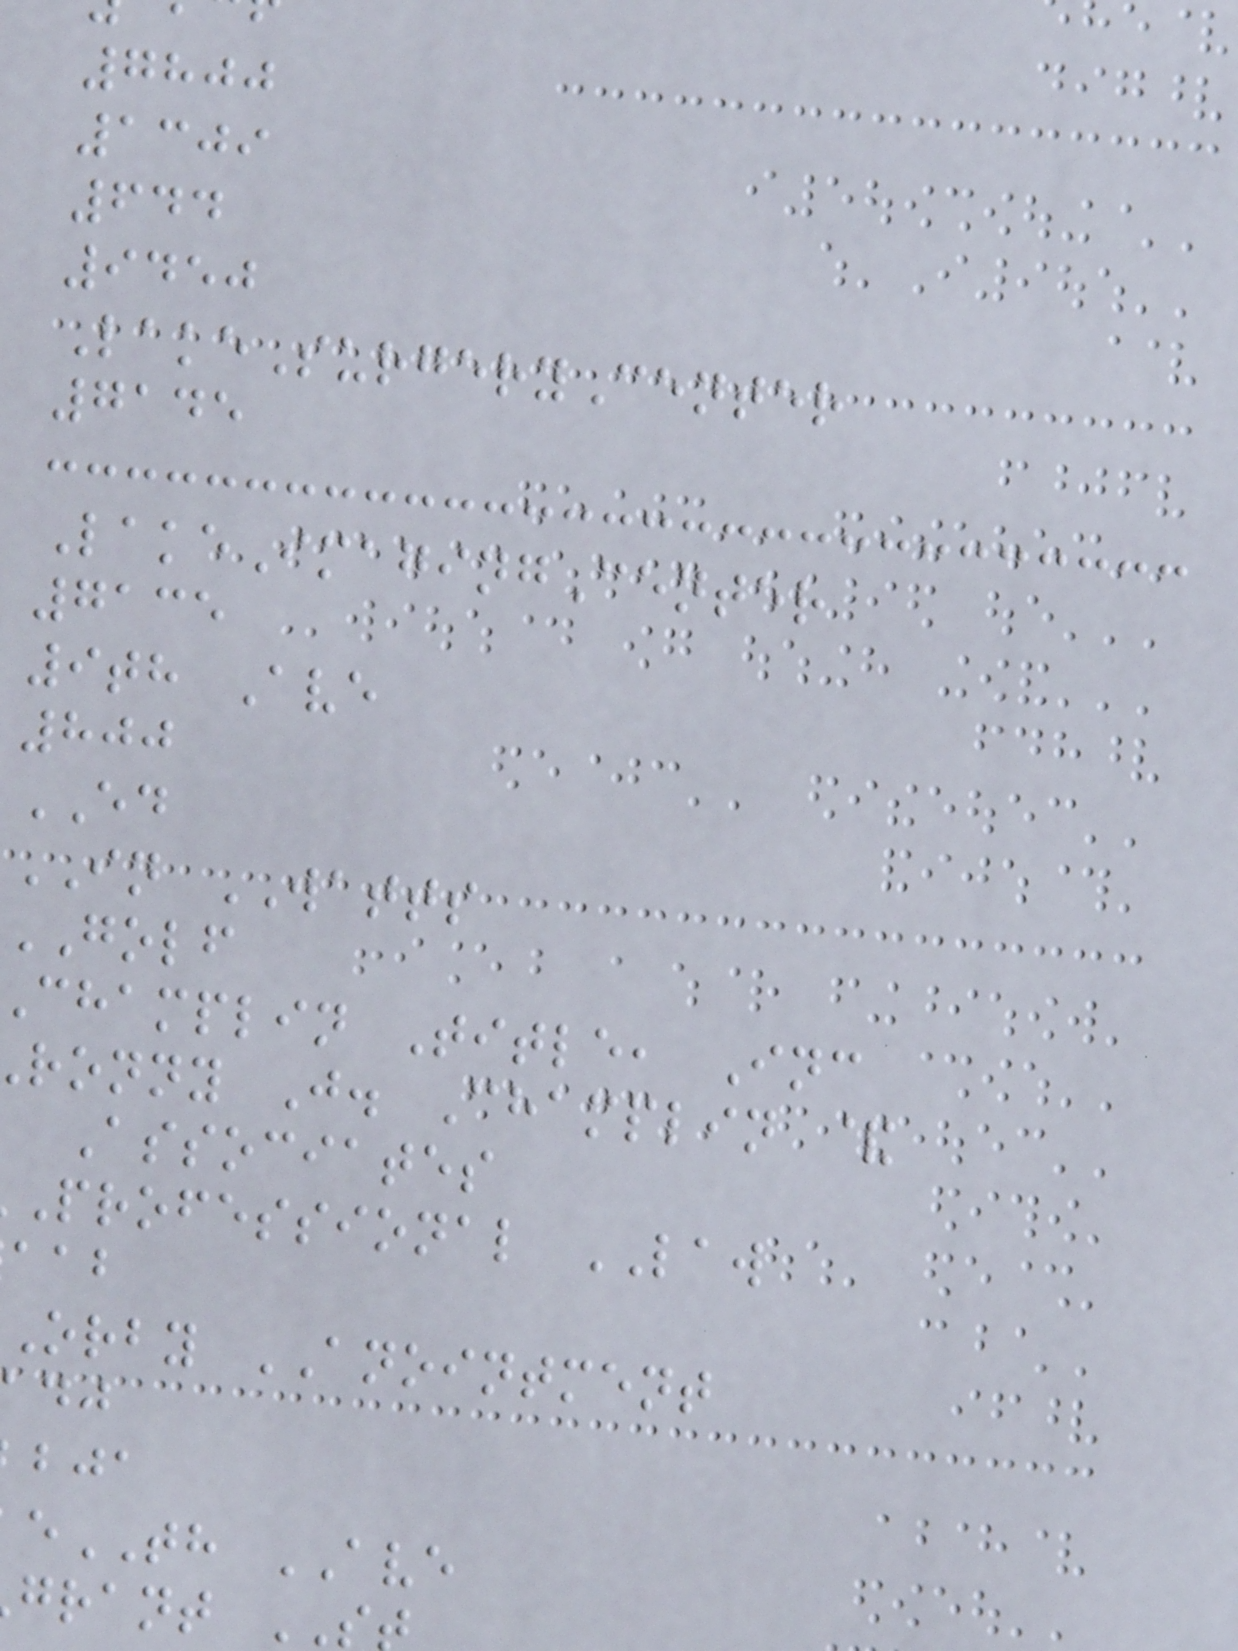7800
1309
644
9450
LakeSurgeryCenter
7145
LakeImagingCenter
7135
9th Ave
800
ED
IN WATTS
GOLF
champlin Title, Inc
ronny J. Champlin &
Associates
professional LAW
orby ANOINTMENT
TH AVE
grant
